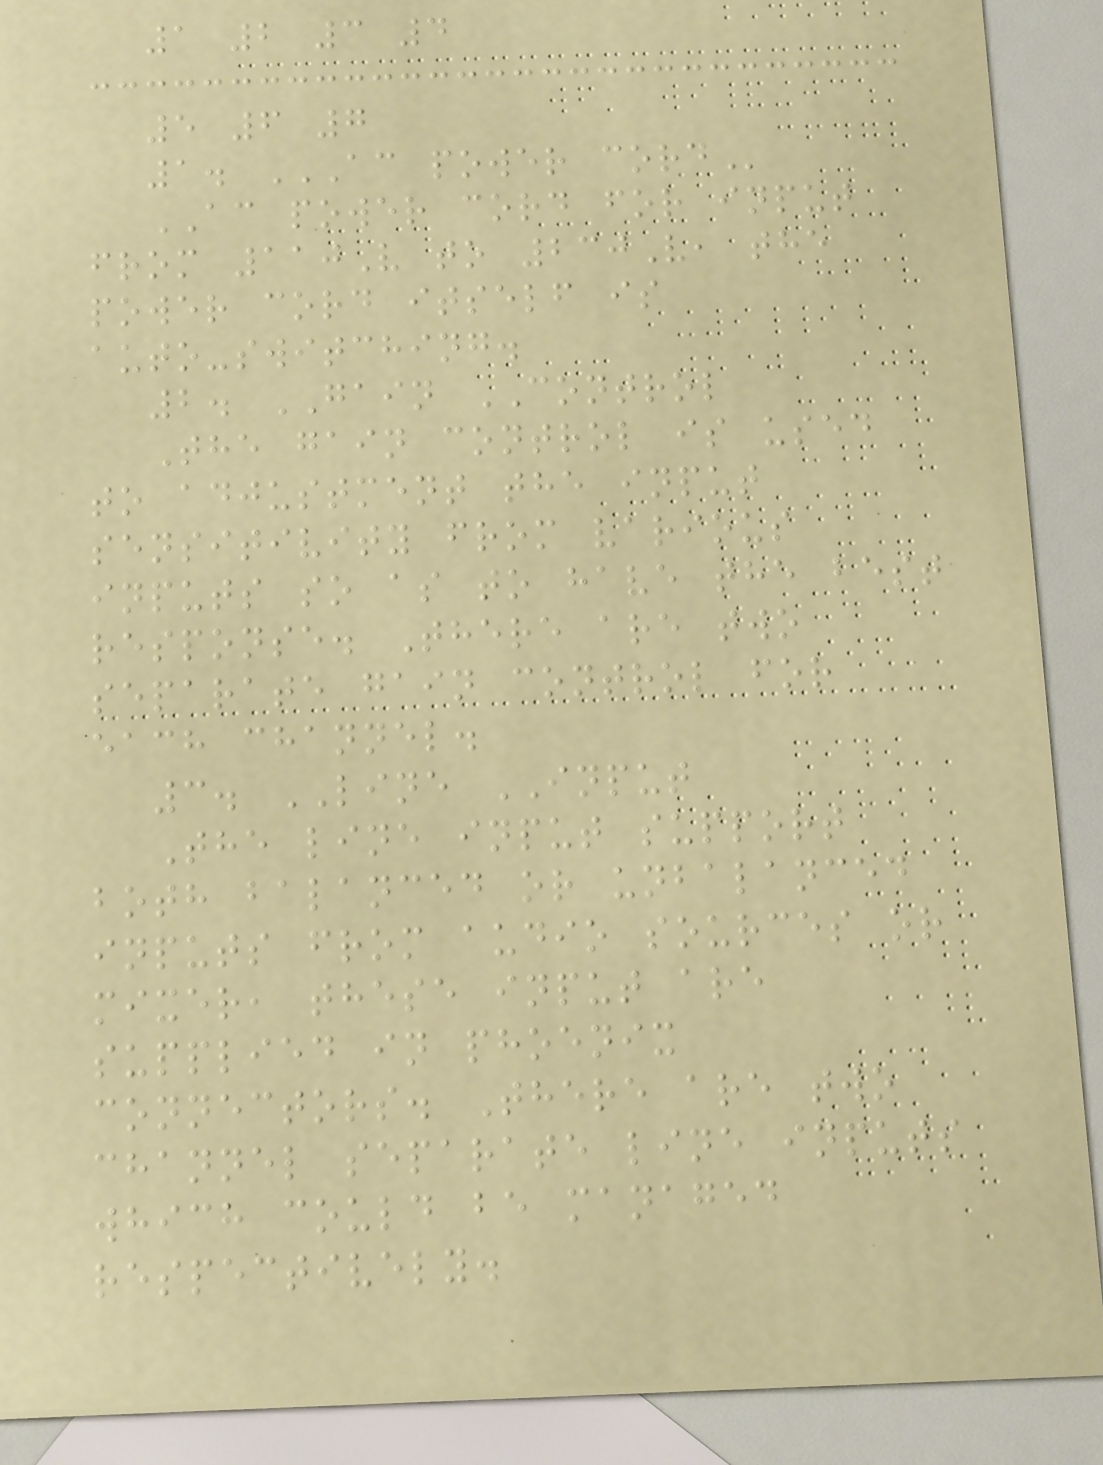1 2 3 4
5 6 7
1. AC POWER CORD
AC power cord for input
from 110V to 230V, the
power cord itself is
auto-switching.
2. GAIN CONTROL
The gain control is used
to adjustment the input
sensitivity from various
inputs so as to have the best
response. There are two
separate gain control for
each channel.
3. LINE INPUT
The line input support
both balanced or unbalanced
inputs from audio sources or
mixer, these input are
supplied in phoenix
connectors. There are two
channel separate line inputs
which could be managed
respectively.
